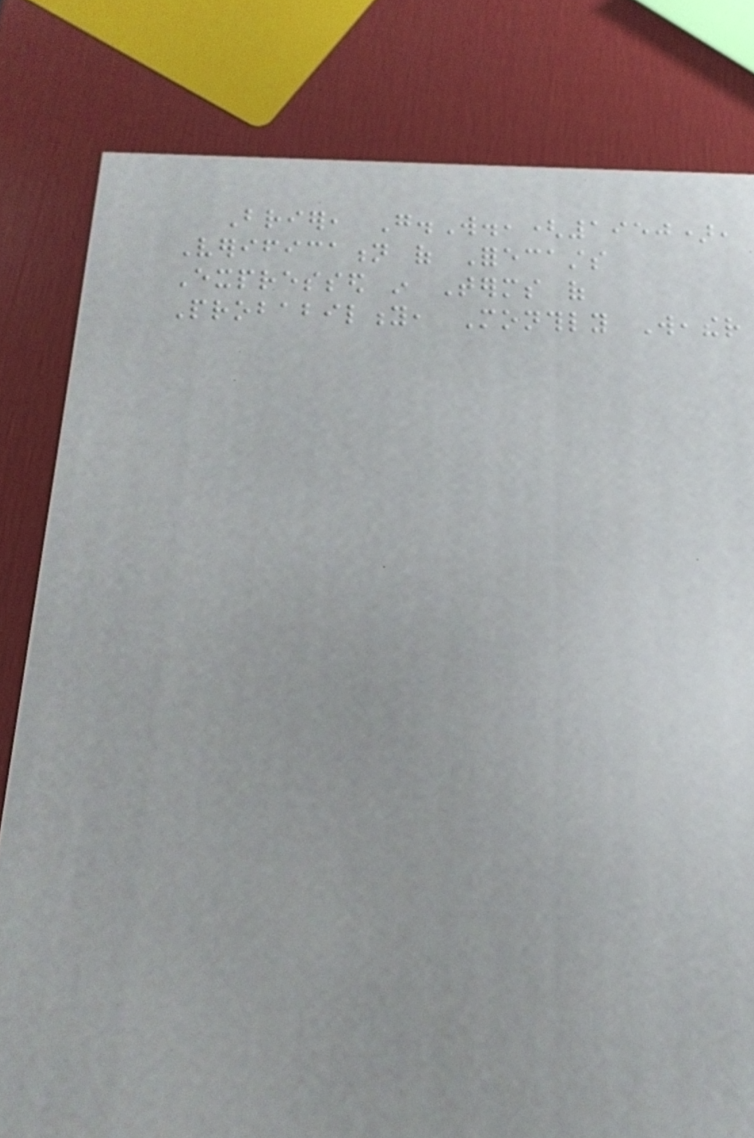Brier, G.W.,(1950),
Verification of Forecasts
Expressed in Terms of
Probability, Monthly Weather
